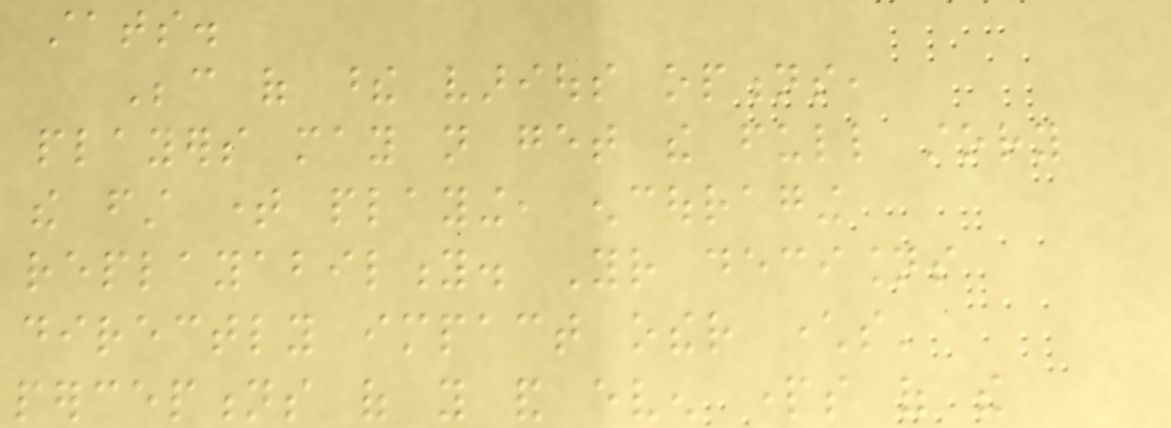stats.
Because of these various options,
players may not get the full story
the first time playing, encouraging
replayability. Your decisions
directly impact other characters'
perceptions of you and even parts of the
